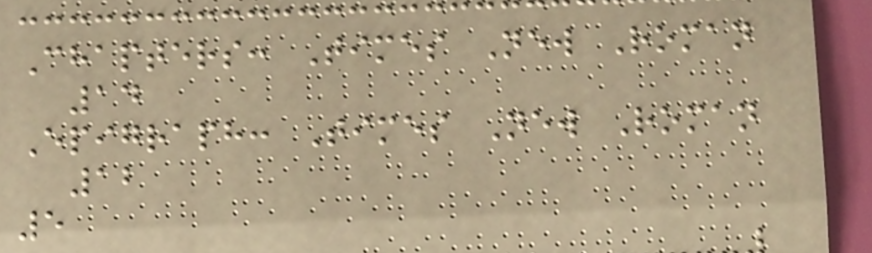Chapters: Times New Roman
14
Epigraph: Times New Roman
12
5
